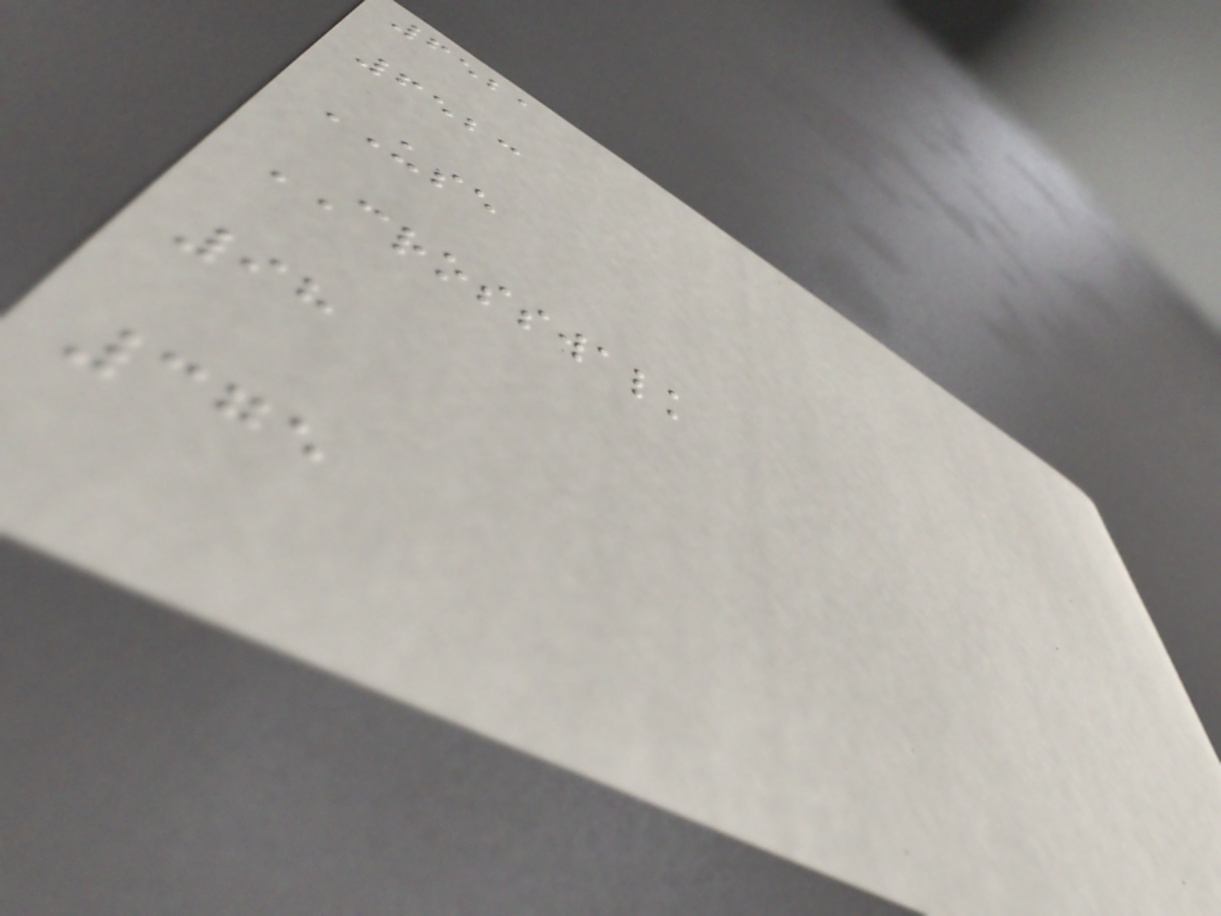6521
6523
USE
CROSSWALK
98
375
